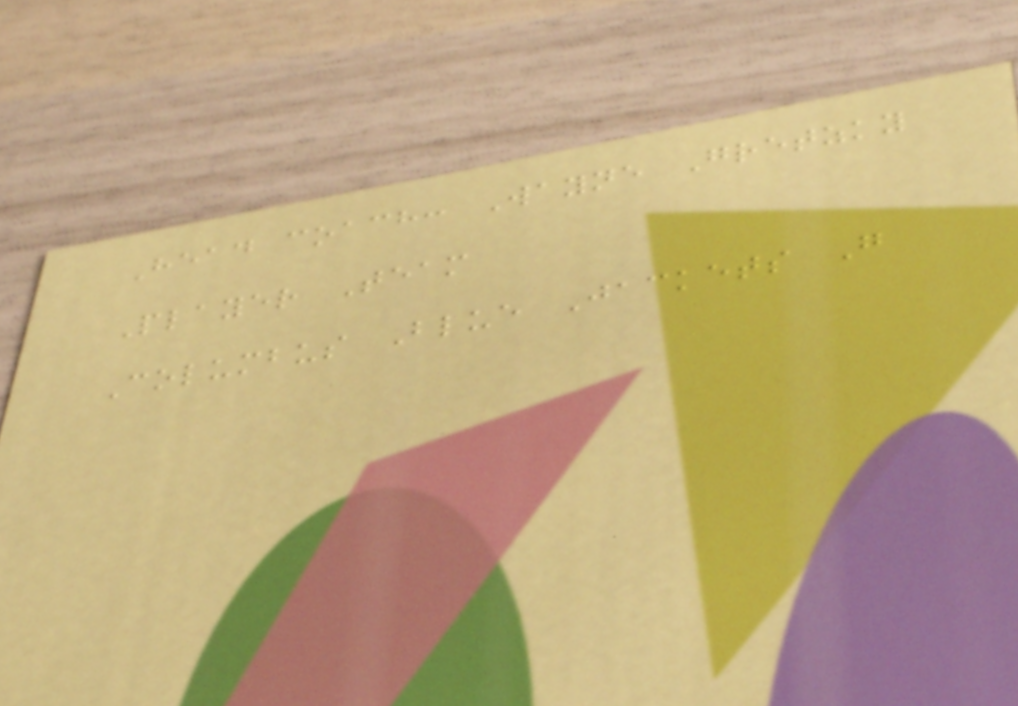Head coach: Wayne Gretzky
Player Team
Columbus Blue Jackets G
